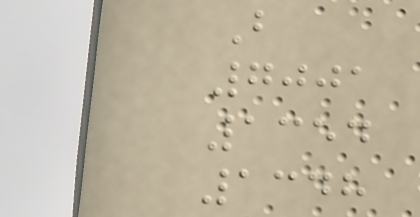B
7001
1354
1348
